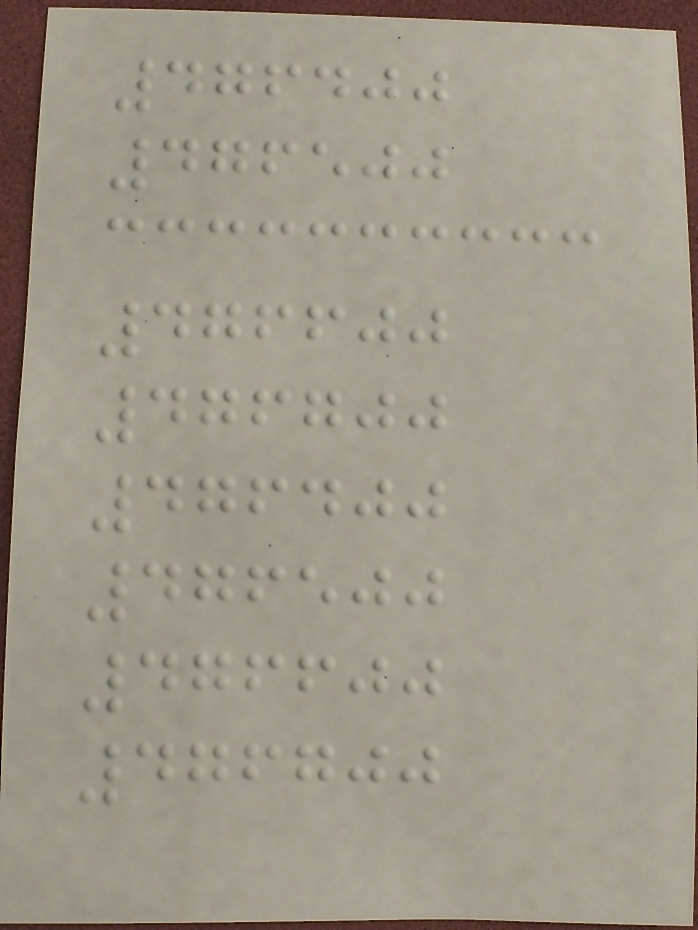476400
476500
476600
476700
476400
476500
476600
476700
